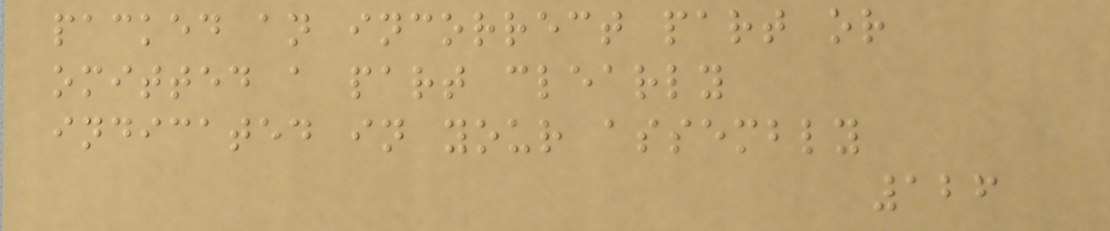packed an incorrect part or
omitted a part clearly
indicated in your assembly
126
